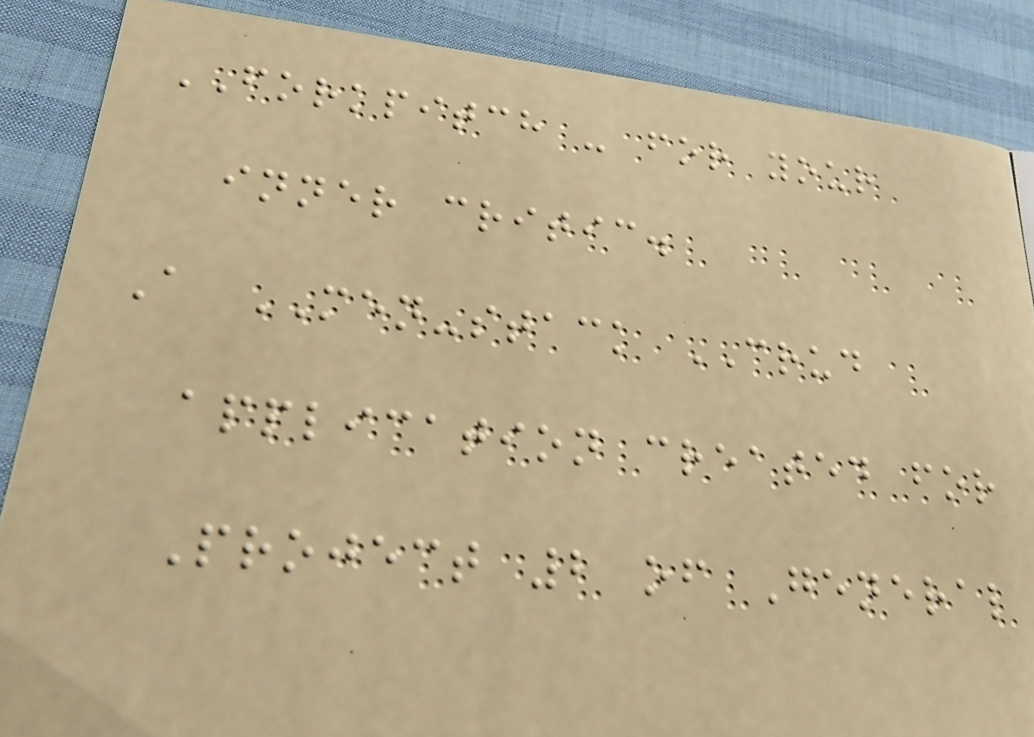FORKPITCH - for your
inner critic.
A MEN-stack CRUD
application created for
Project 2 of General
